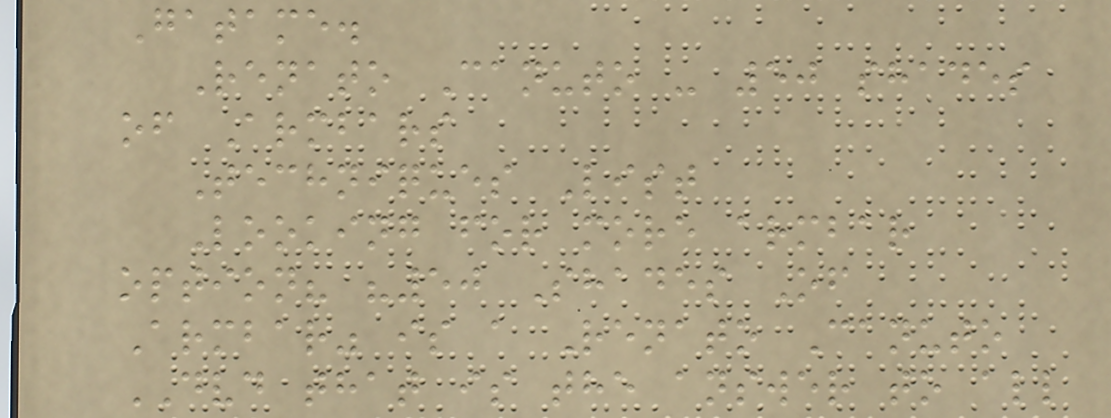Gatame.
Renato Canuto - 50 shades
of Armbars
Techniques List
Looking for more armbar
option? "50 Shades Of
Armbar" is a Renato Canuto
DVD that is the answer to all
